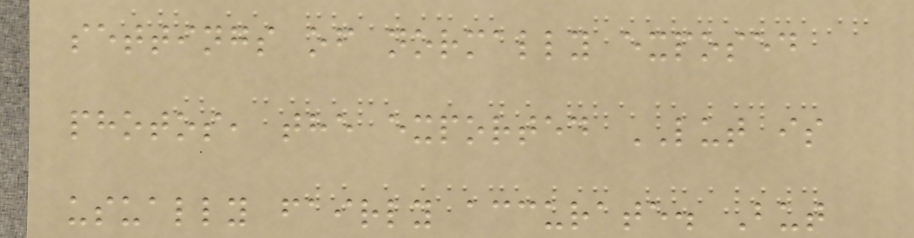settings of normally exposed
photos, the exported LUT is
usually fairly accurate. But
